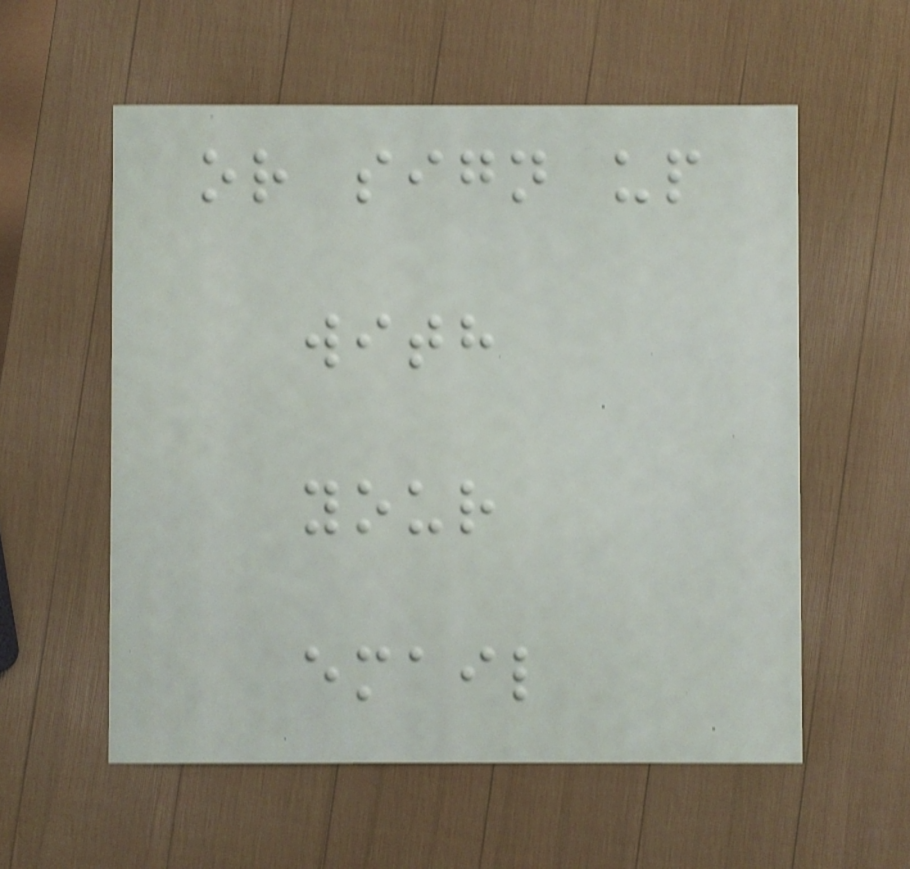or sign up
with
your
email
